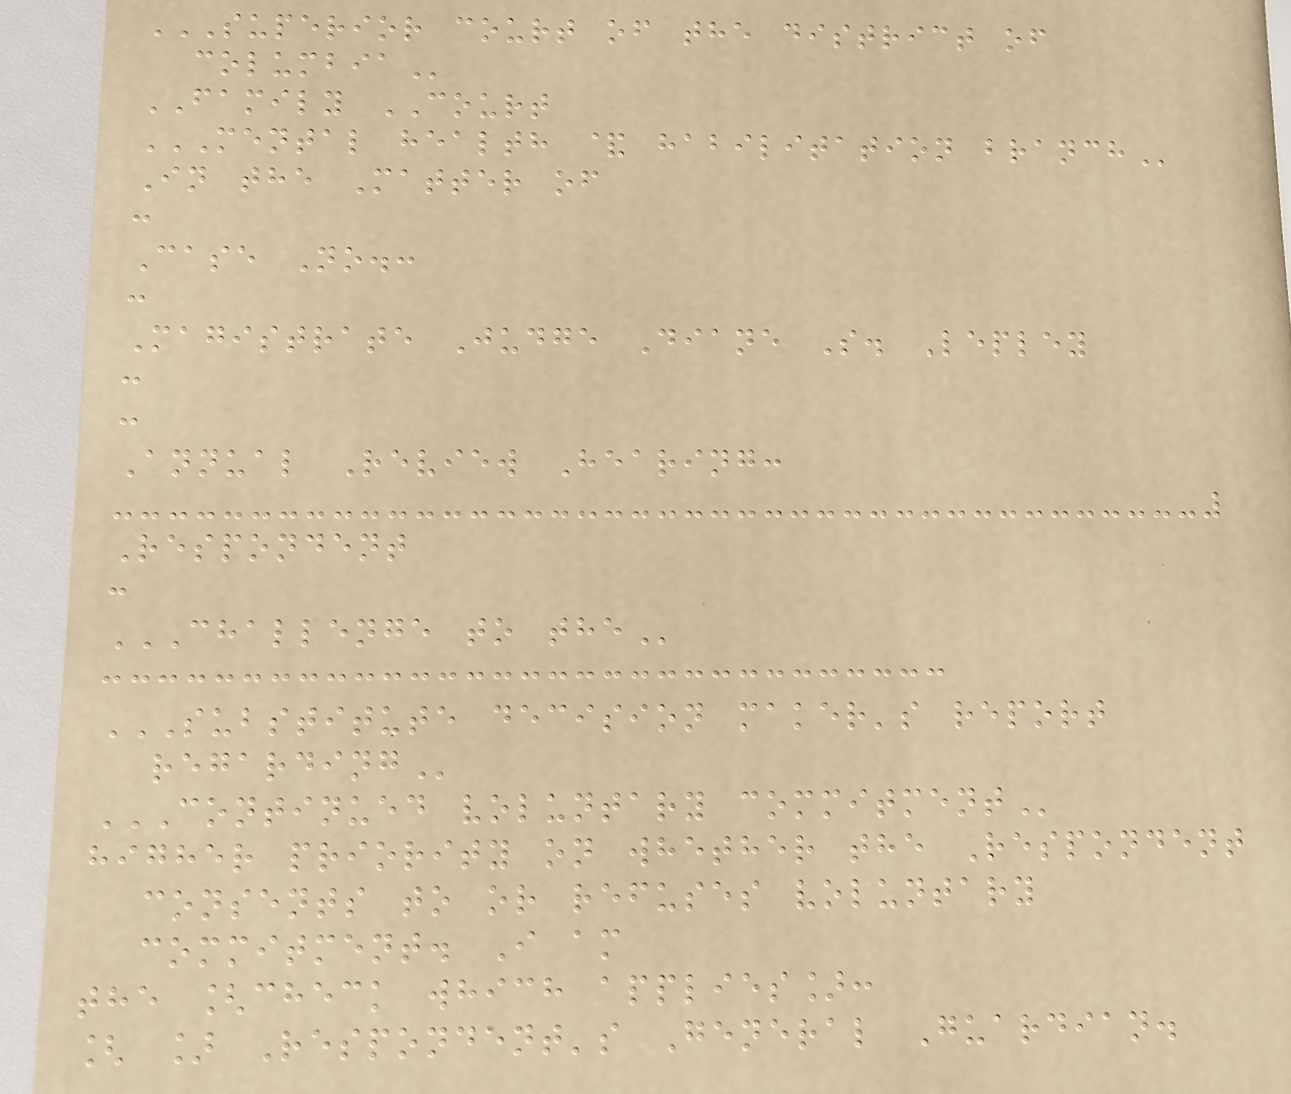SUPERIOR COURT OF THE DISTRICT OF
COLUMBIA
FAMILY COURT
MENTAL HEALTH & HABILITATION BRANCH
In the Matter of
:
Case No.:
:
Magistrate Judge Diane S. Lepley
:
:
Annual Review Hearing:
Respondent
:
CHALLENGE TO THE
SUBSTITUTE DECISION MAKER'S REPORT
REGARDING
CONTINUED VOLUNTARY COMMITMENT
higher priority on whether the Respondent
consents to or refuses voluntary
commitment. I am
the [check which applies]:
[ ] Respondent's General Guardian.
